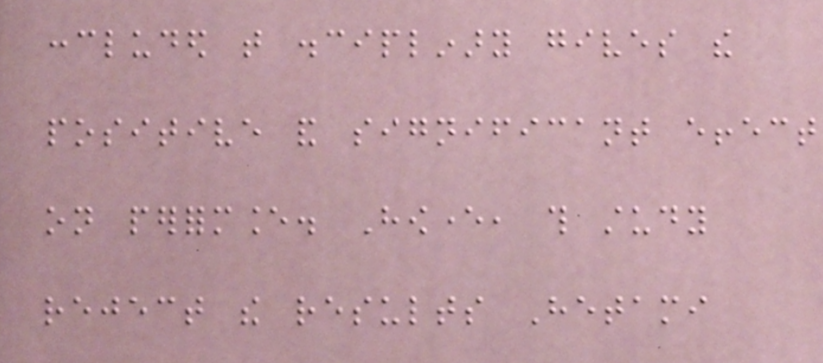concluded that disciplinary gives the
positive and significant effect
on performance. However, this study
reject the results Hetami
